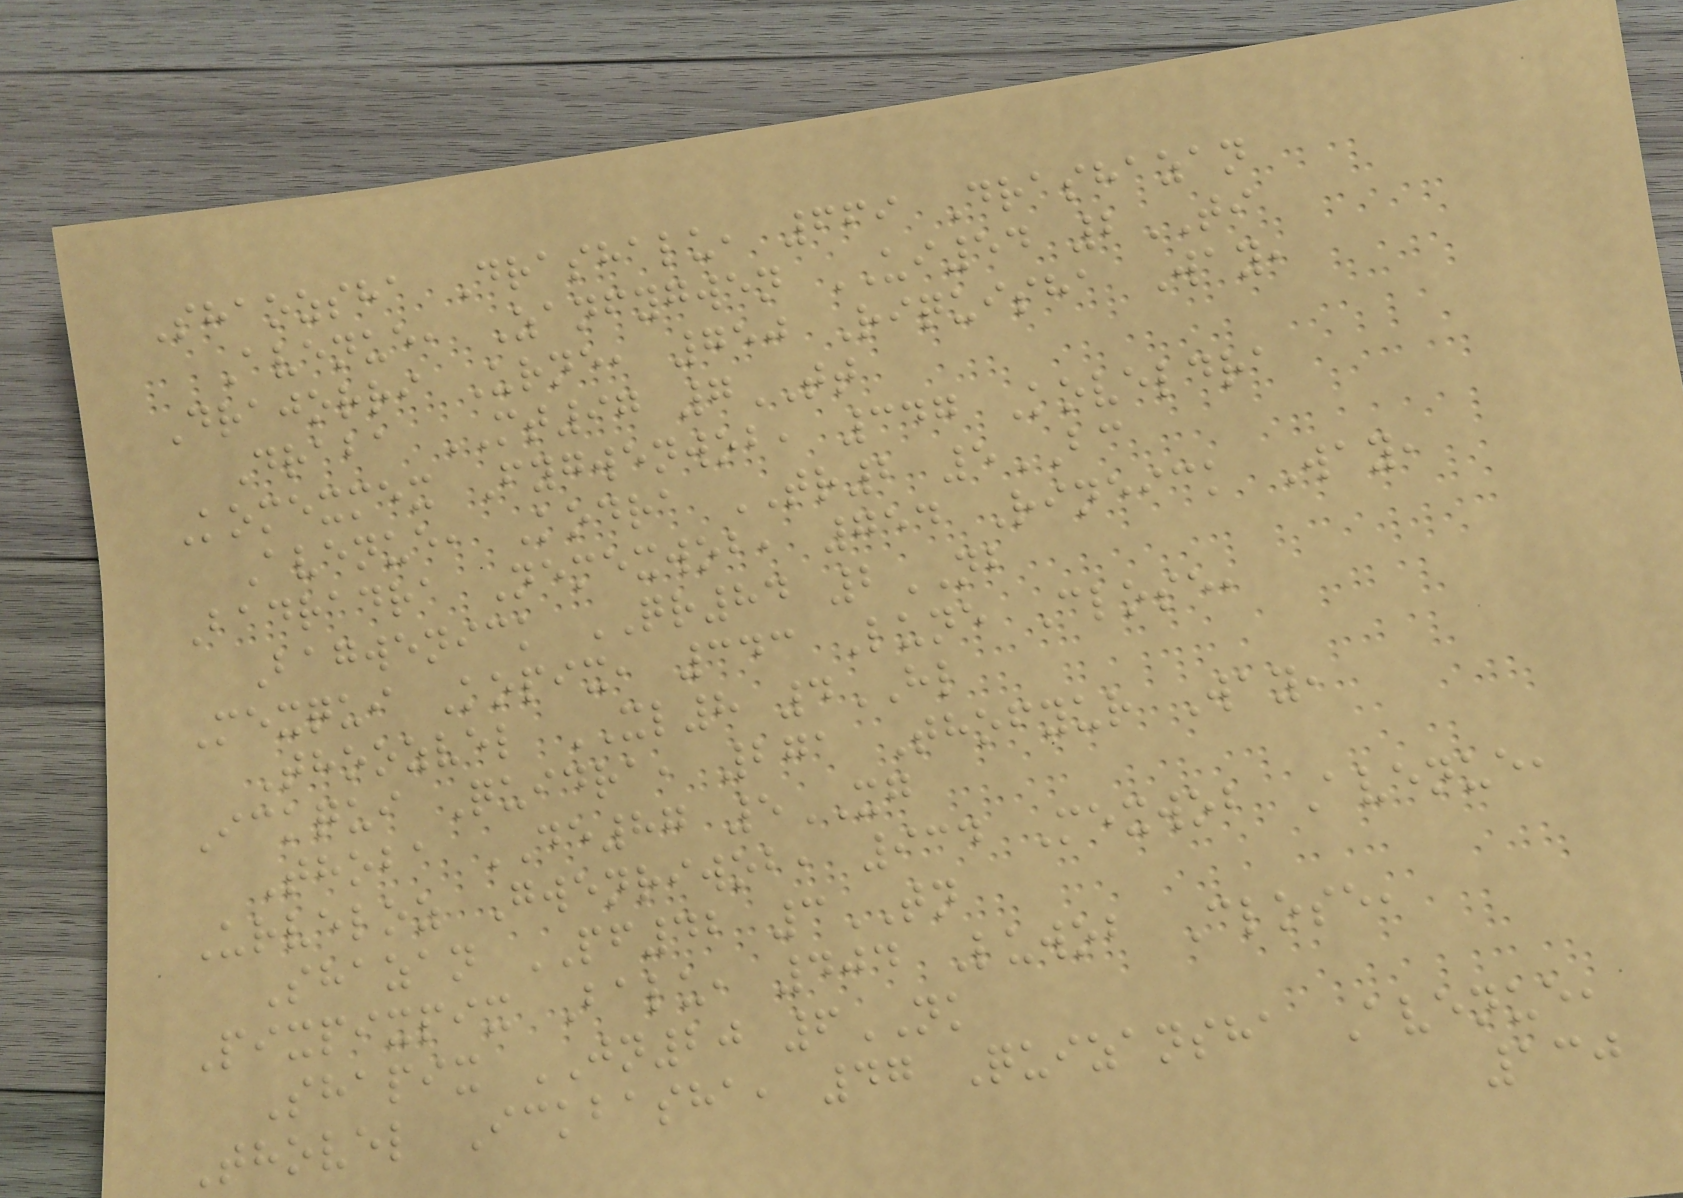Shaozsha Drashalu, 669 Drashazan
Avenue, Zanfygwen UI54 2TI
Drajorri Urne, 750 Riquisha Way,
Draba MT97 7TT
Komexmex Fygwenwob, 347 Koveldra
Avenue, Kodra TR2 5BC
Badradra Nemexwob, 754 Rineick Way,
Bagwenick QR84 2NB
Mexqui Kopix, 343 Lune Close,
Thoozvel XL8 4HL
Ickqui Quidra, 271 Thofyur Way,
Thoba DE87 5XG
Urveloz Gwenriwob, 934 Mexwob Avenue,
Shazan PF42 3TN
Pixpixpix Balu, 404 Luwob Close,
Shapix JN20 6NK
Thovel Ickbasha, 47 Quizansha Avenue,
130
